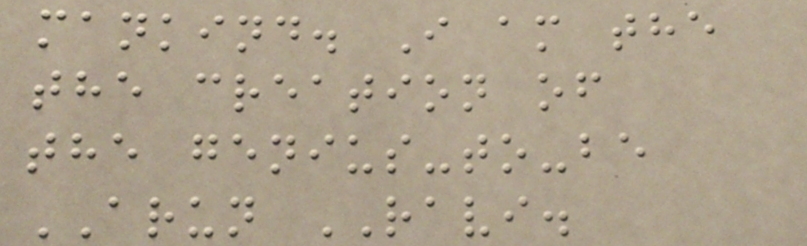mankind. I am the
the creation of
the genius-to-be
ARUN RAVI.
